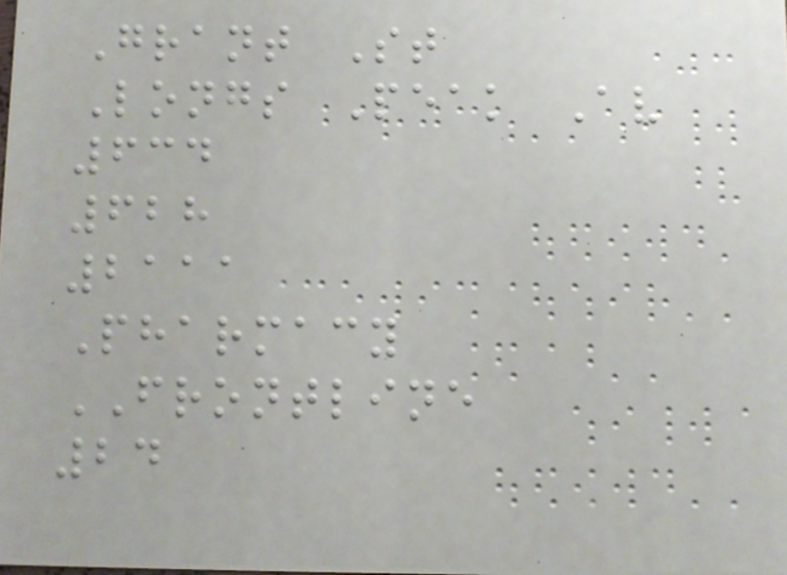Grant St
Longs Peak Av
634
628
2111
Pharmacy
FRONTLINE
24
